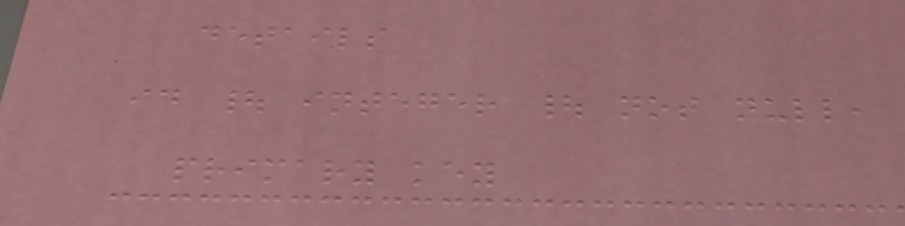details
id | integer | not null,
primary key
